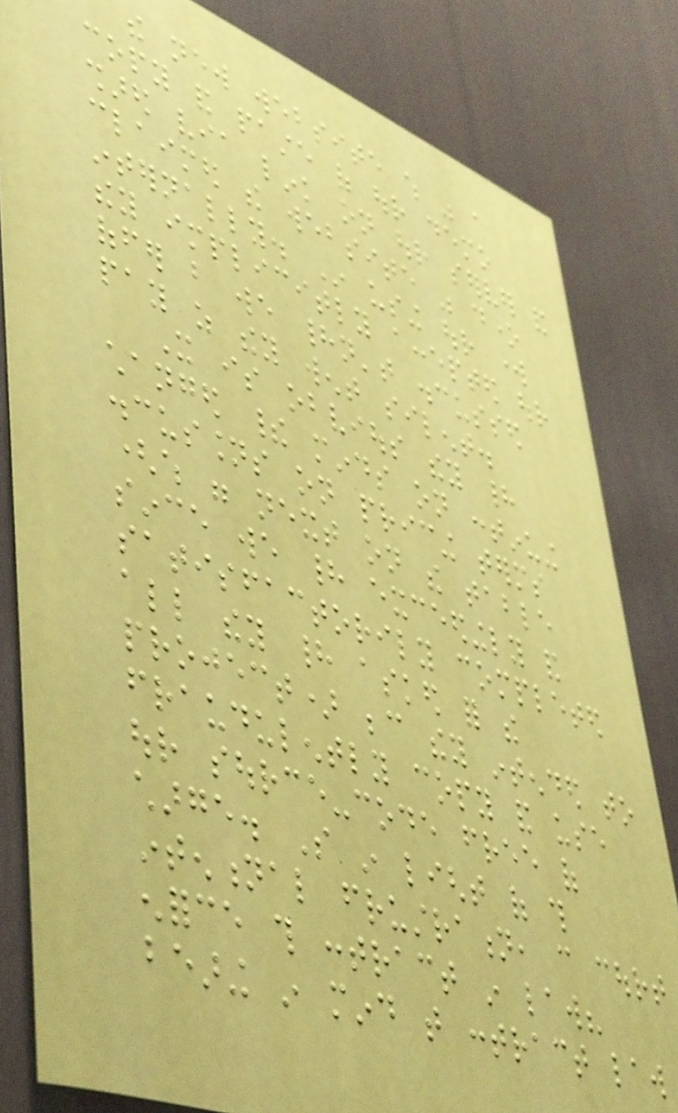the new website which was a
copy and paste of our demo
shared via link on our server and
claimed the website was done
internally. In using our work
they implicitly accepted our
offer but we hadn't discussed
pay as they went silent.
It is obvious they had
changed their minds on continuing
discussions on pricing terms
(which were next on the table
since we had exceedingly and
satisfactorily completed
all they had asked for the
project) because they intended to
fraudulently copy and use
our source-code free of
charge. So in light of this
intentional frustration, can court
enforce this contract in law?
bearing in mind that contract law
